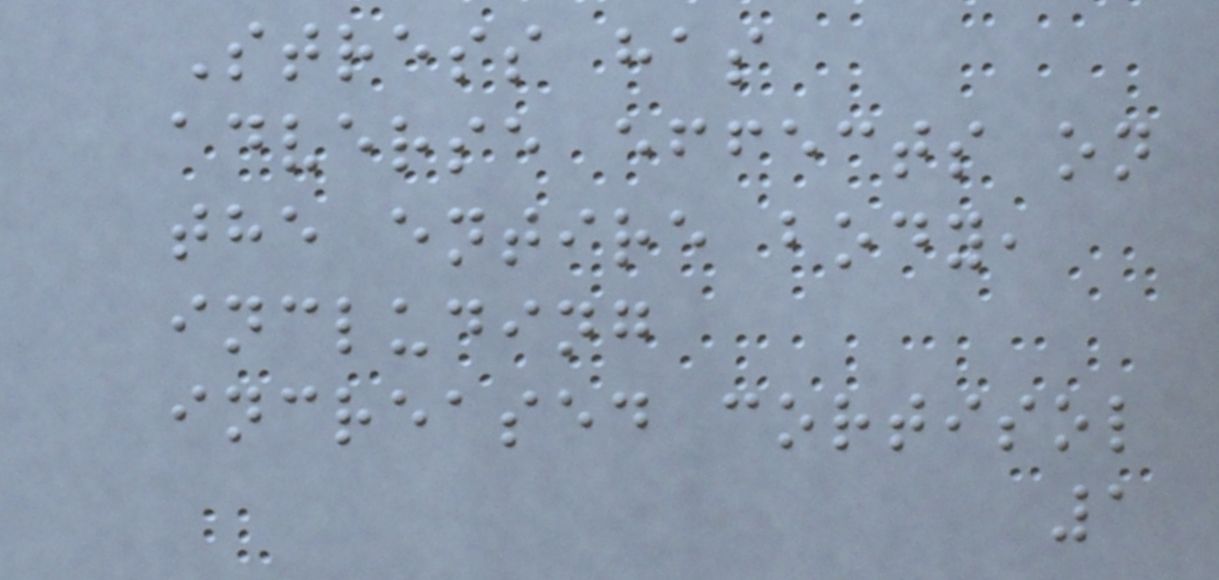Stress has
adverse effects on
the entire body,
including
increased cortisol
1
